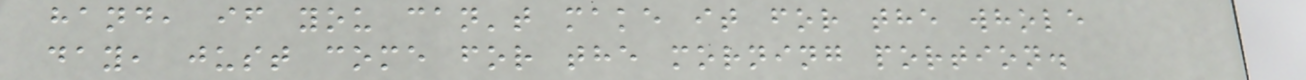hand, if you can't make it for the whole
day, just come for the morning portion.
